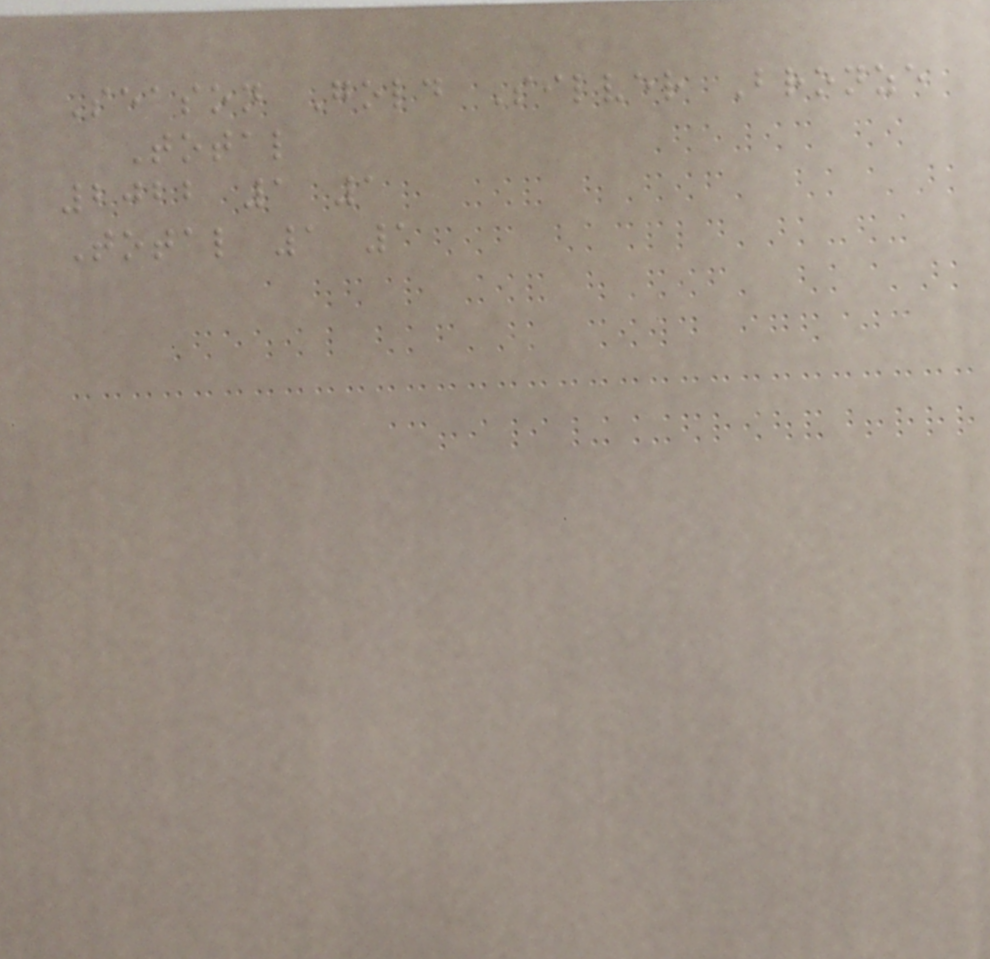Season Gold Silver Bronze
Total
2022 1 1
Total 1 1
